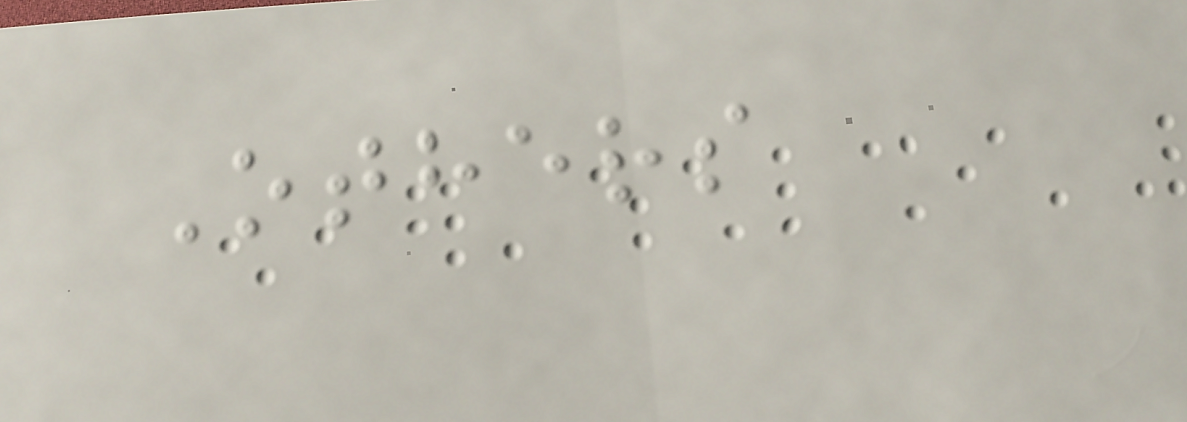Others
